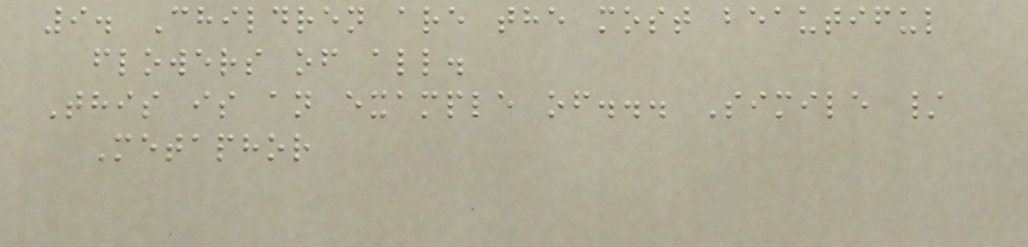9. Children are the most beautiful
flowers of all.
This is an example of... Simile /
Metaphor
